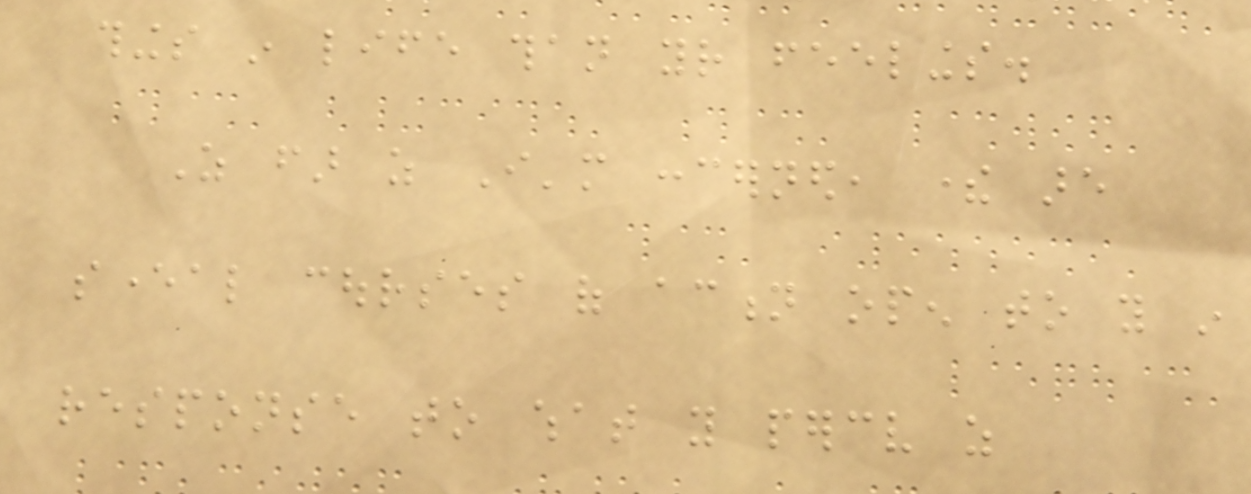things in life than your feelings.
As far as I'm concerned, there are
several courses of action open to you in
response to what you perceive as
